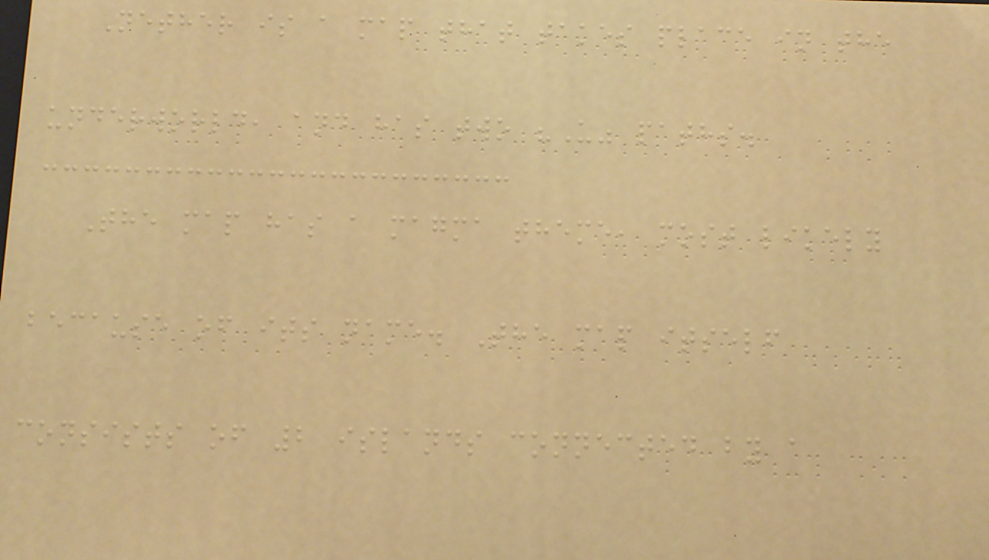Nether is a map that takes place in the
underworld, and has two "U" paths.
The map has a magma theme, most likely
because of its name. The map itself
consists of 2 islands connected by a
